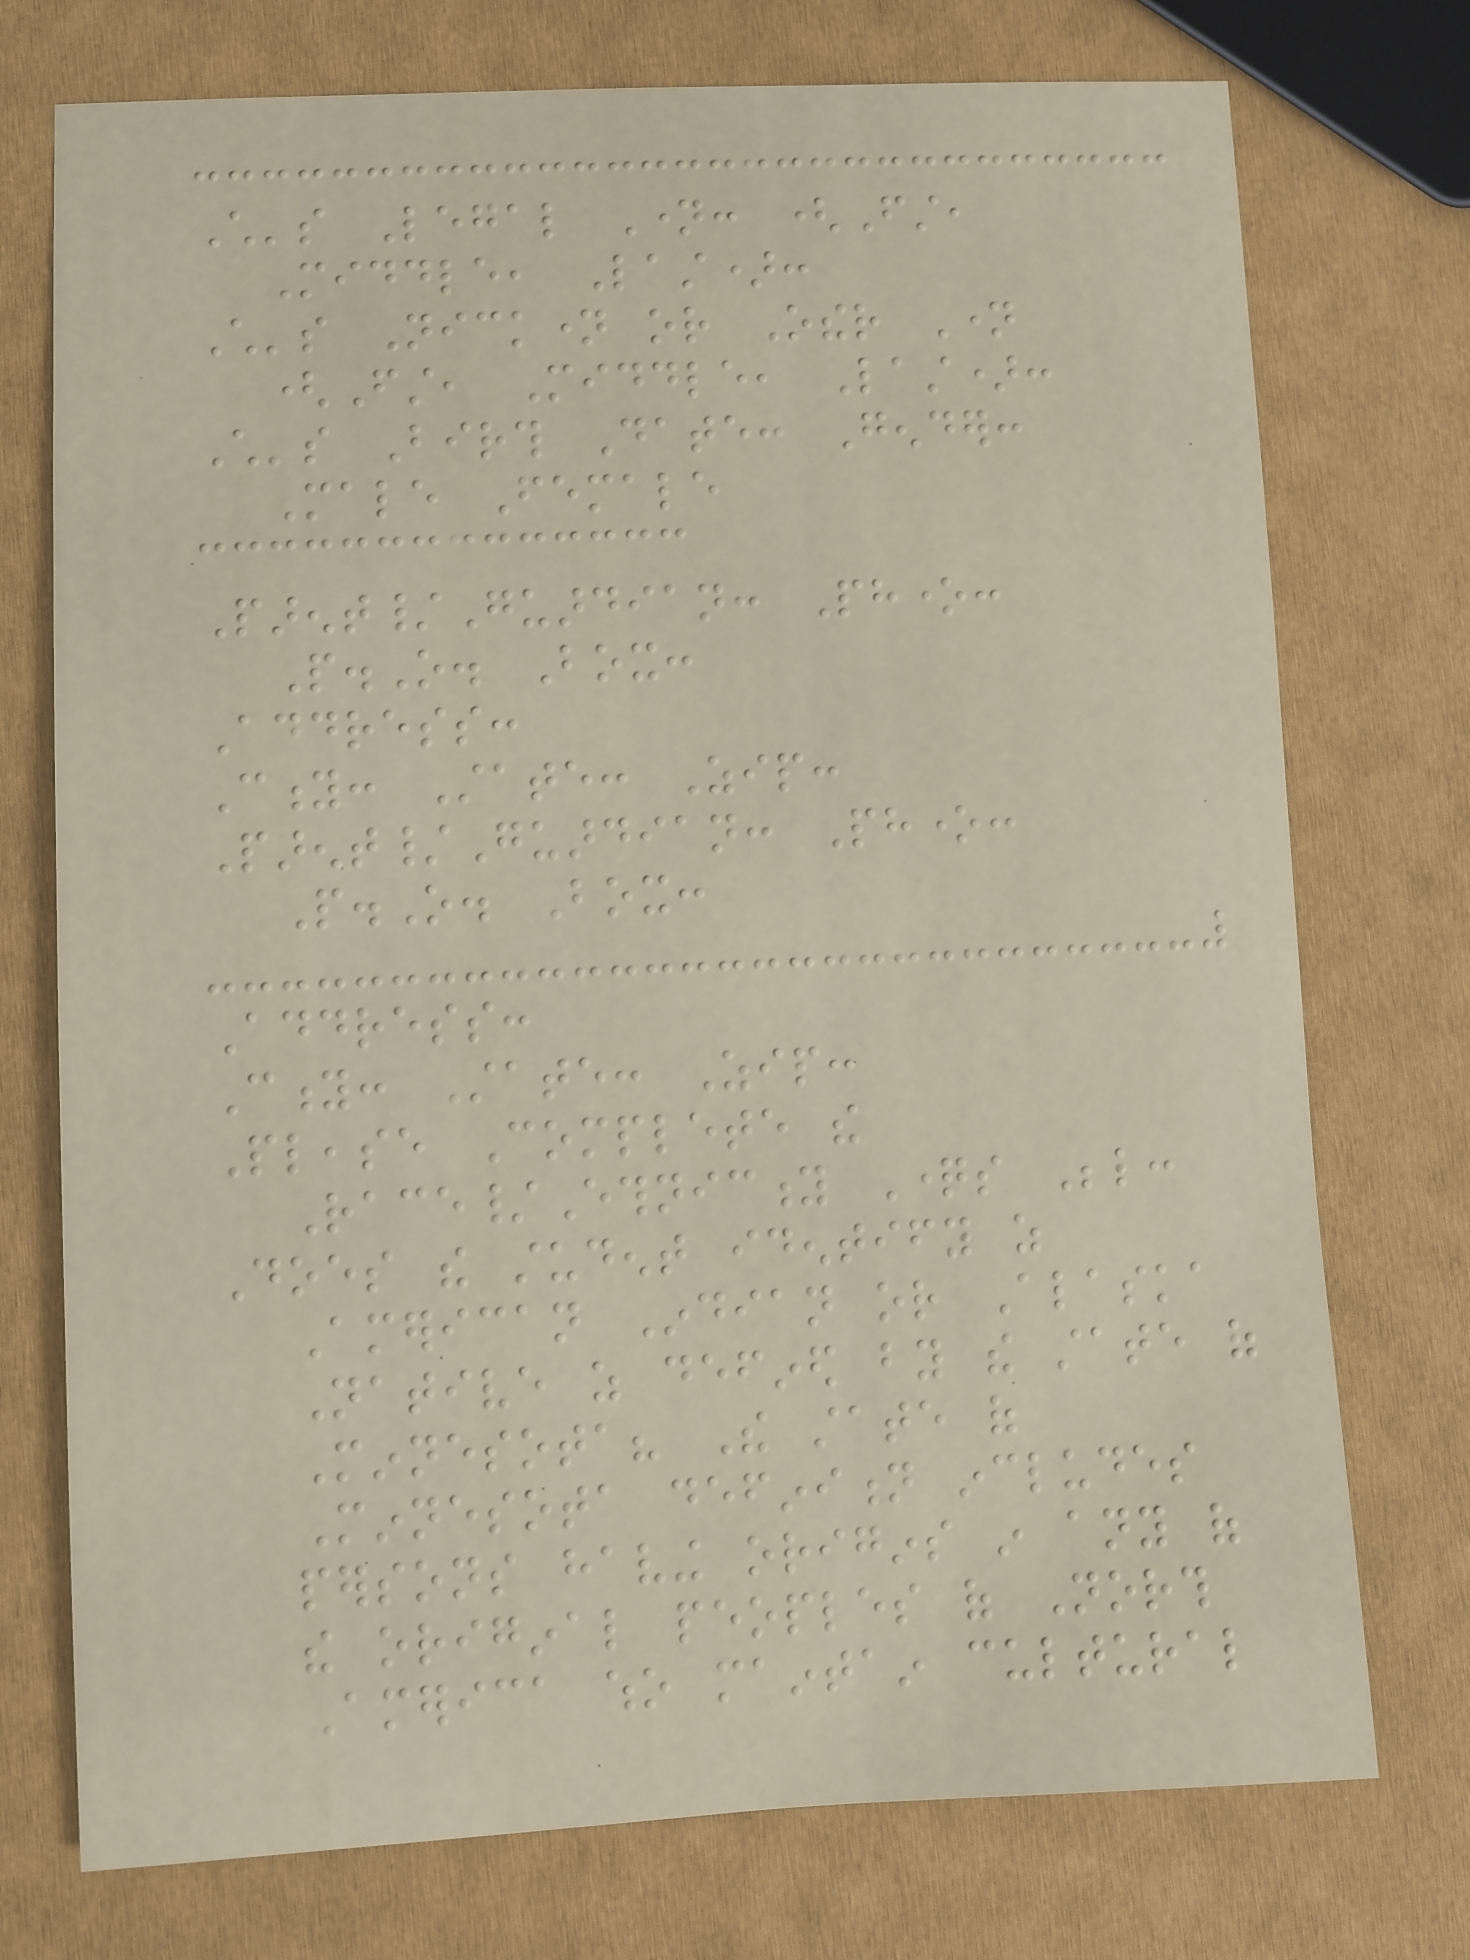Child's Legal Name: (First,
Middle, Last):
Child's Nickname or Other Name
(First, Middle, Last):
Child's Birth Date: Gender:
Male Female
Parent/Guardian: Phone:
P.O. Box:
Address:
City: State: Zip:
Parent/Guardian: Phone:
P.O. Box:
Address:
City: State: Zip:
Please Complete the
Race/Ethnicity Questions Below:
Does the student identify as
American Indian or Alaska
Native as defined by the state of
Minnesota? The state of
Minnesota definition includes
persons having origins in any of
the original peoples of North
America who maintain cultural
